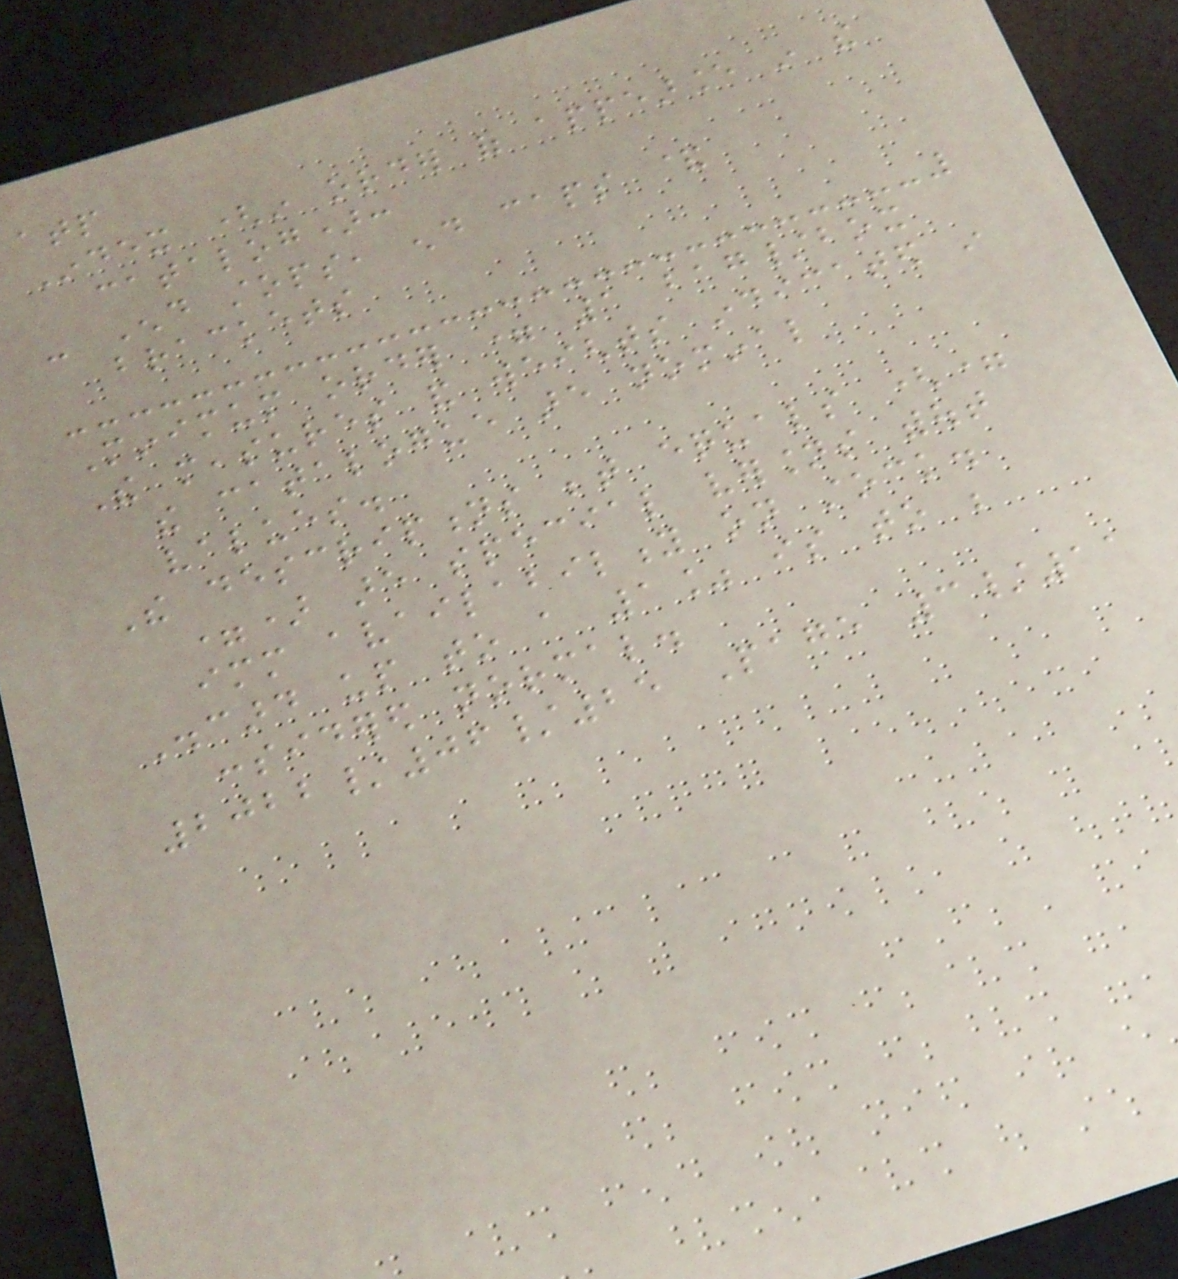atp
Index (in order of appearance in the
catalog):
- End stops, end caps &
brackets
Minimum order = 1 bag/box
The measures and weights indicated in
the catalogue are nominal
values.
The descriptions between equals (=
=) are special versions without
immediate availability on stock.
Discard up to a 1% is to be
considered normal.
2022/06/25 Page 3/11
